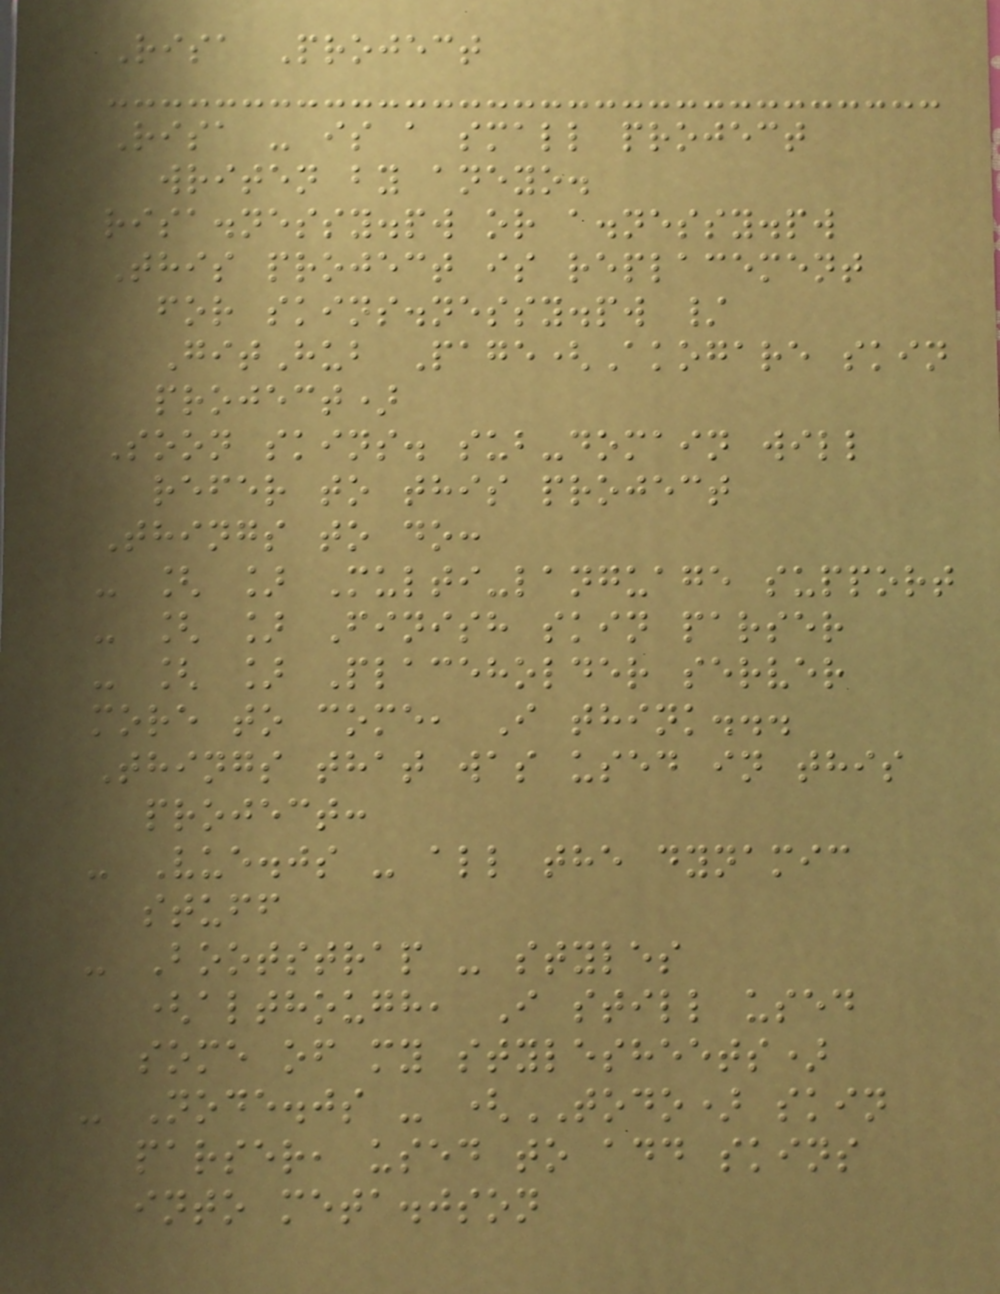Risa Project
Risa - is a small project
writen by aneyo.
risa.nessy.pw or a.nessy.pw
This project is replacement
for skins.nessy.pw /
GitHub Page(Akogare skin
project)
Soon skins. sub-domain will
refer to this project
Things to do:
- [ ] Multi-language support
- [ ] Finish skin parser
- [ ] Placeholder server
more to come, I think...
Things that was used in this
project:
- Vue.js - all the dynamic
stuff
- Bootstrap - styles
(although, I still used
some of my stylesheets)
- Node.js - (TODO) skin
parser, used to add skins
into meta.json
